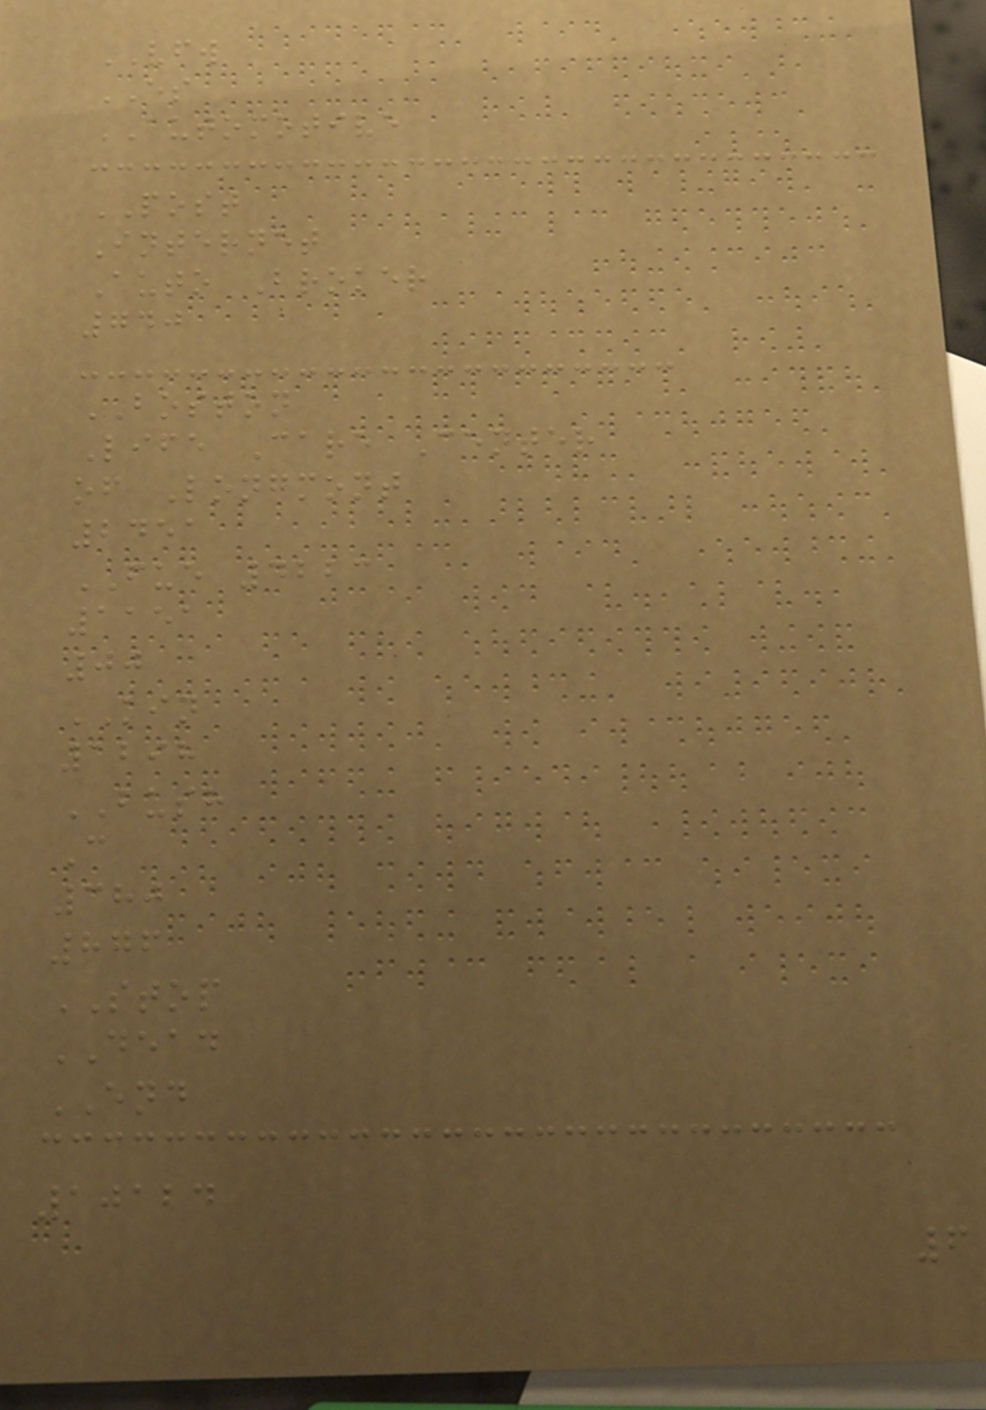VFW
ES
AUTOMOTIVE
POST
Internet
Auto Broker
740
BOSTON
Life Care Center
of Longmont
2451
FUE 4223
1151
00
KIN
1298
BUSH
C
380
876
STOP
DEAD
END
10124
6
